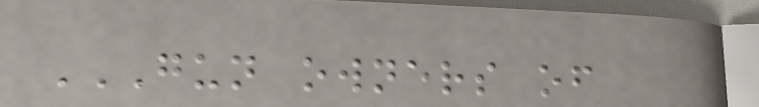GUN OWNERS OF
